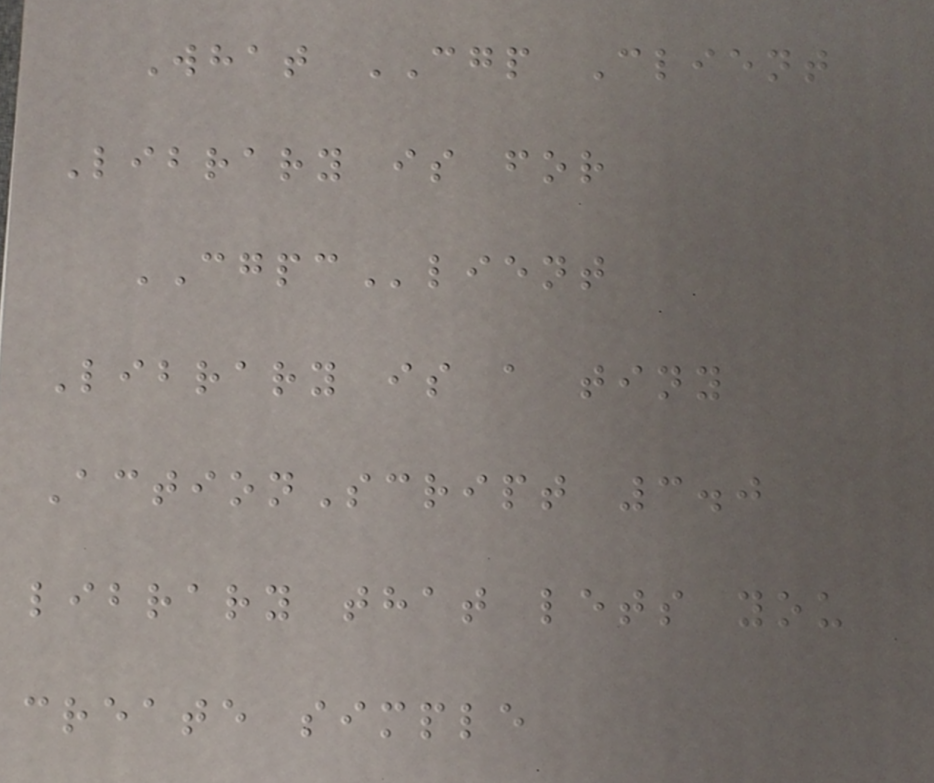What CGP Client
Library is for
CGPClient
Library is a tiny
ActionScript 3.0
library that lets you
create simple
